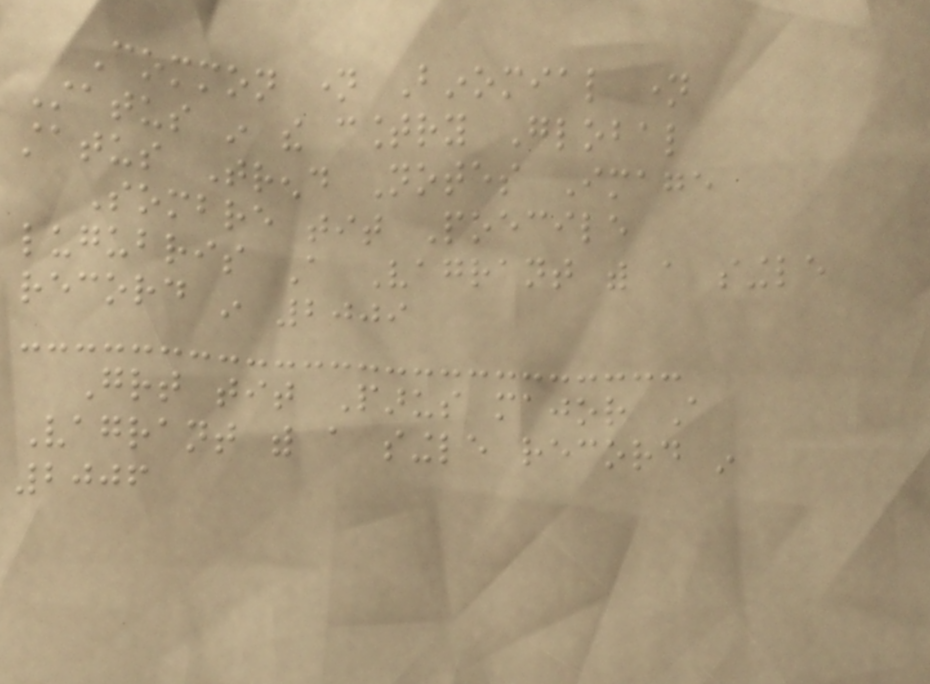Common name Binomial name
Status in the country Global
status Trend Notes Image
Sombre tit Poecile
lugubris A Vagrant with a single
record in 2009
Great tit Parus major A
Vagrant with a single record in
2006
